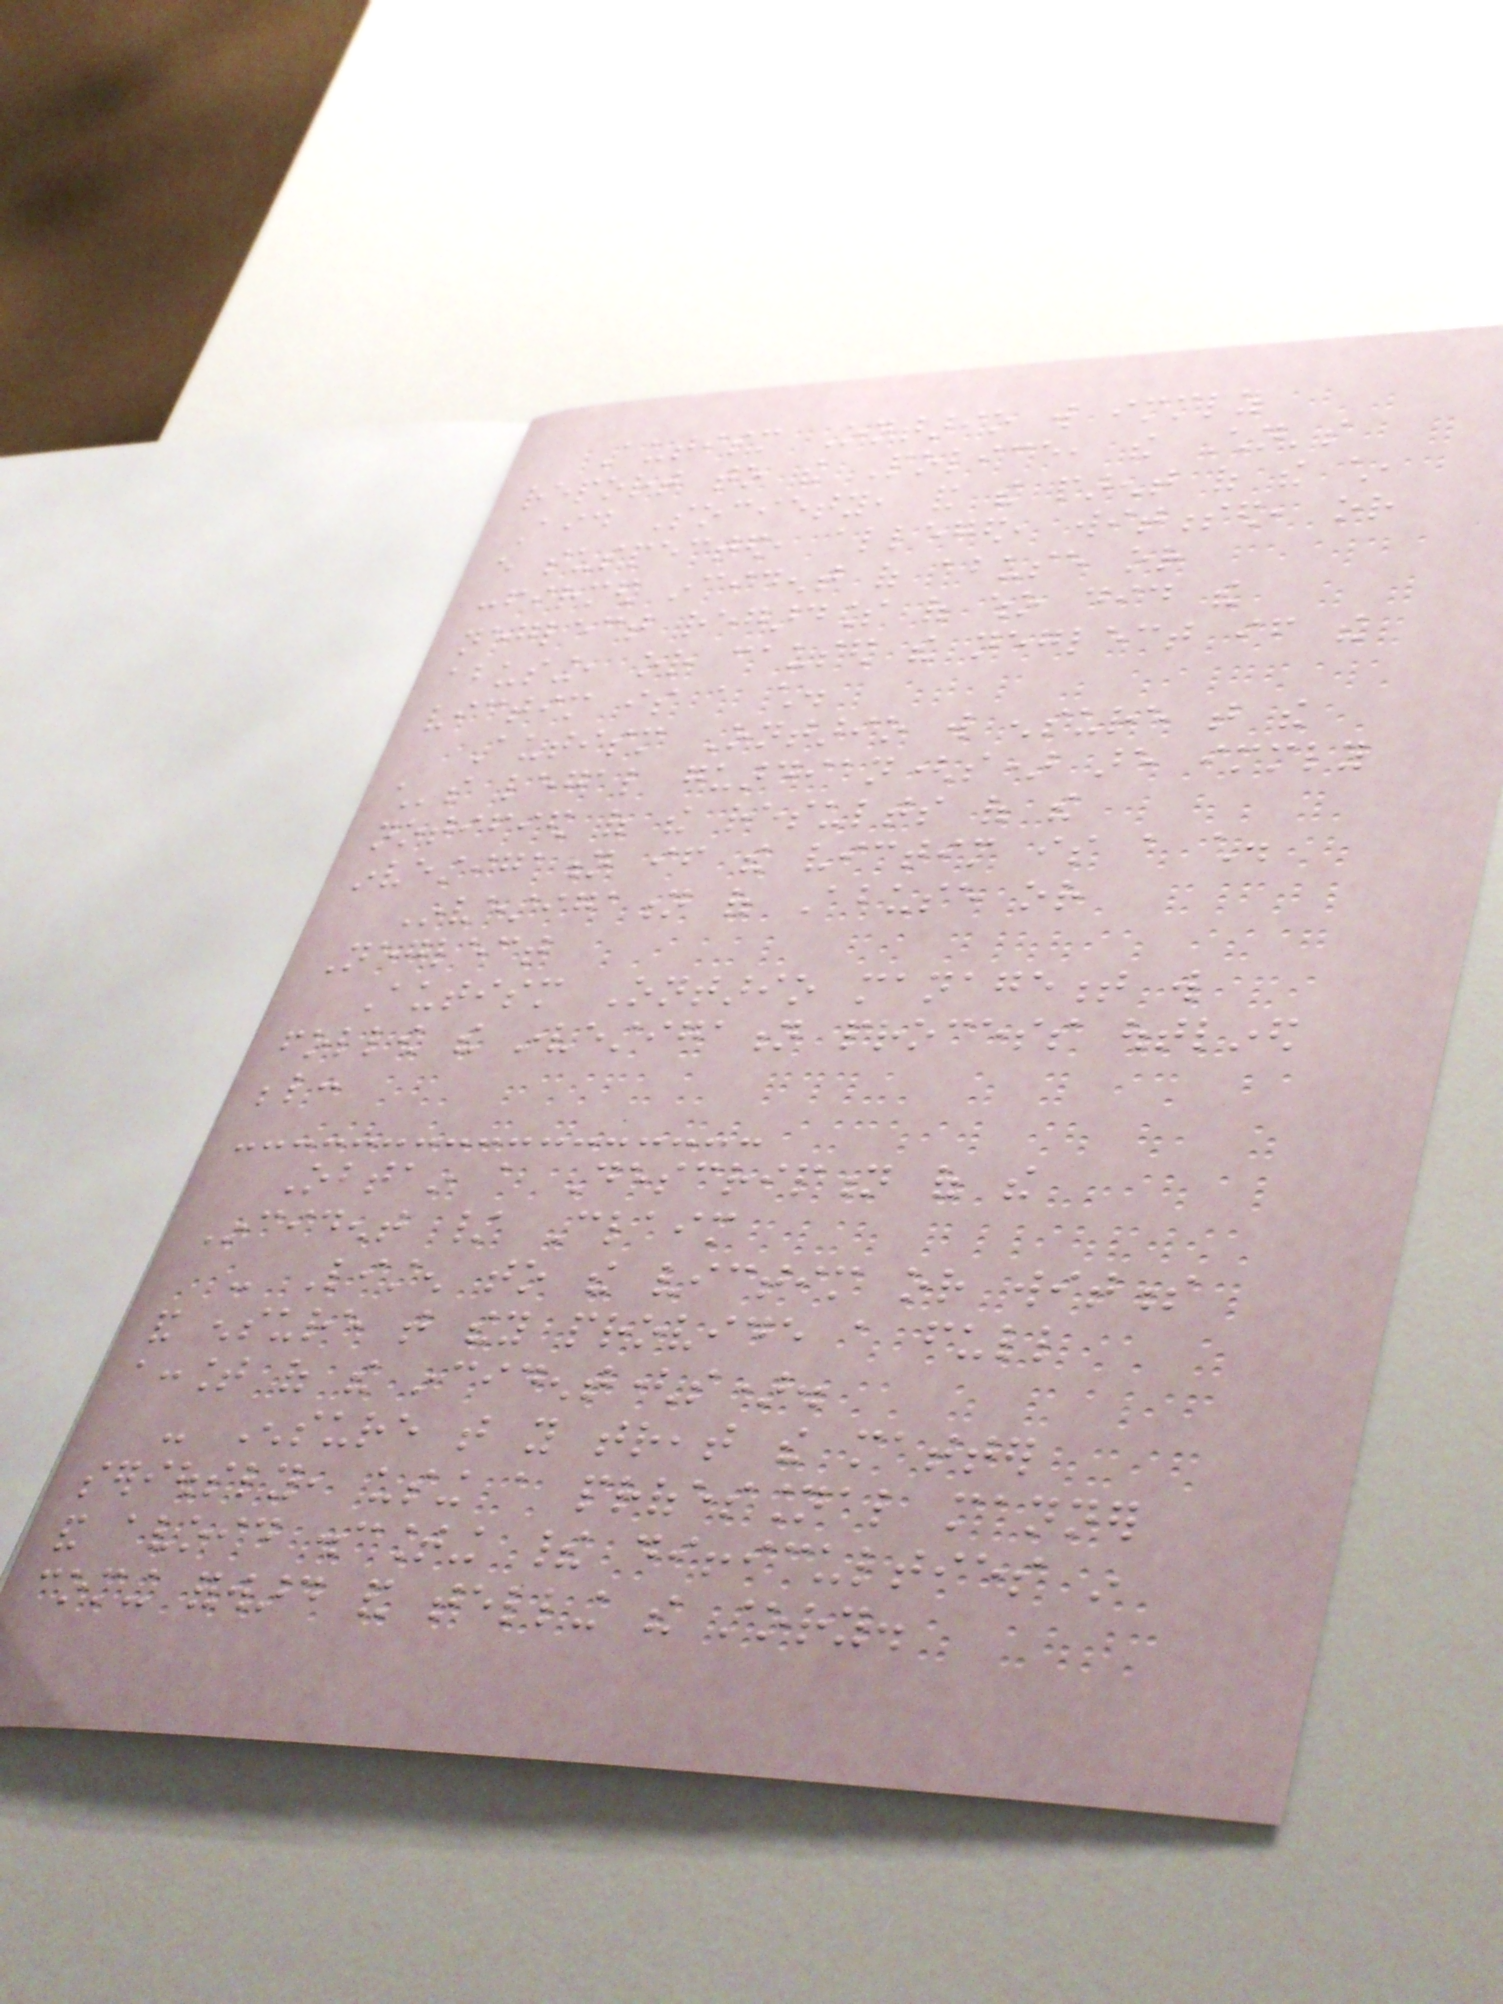Autism Ontario will immediately
report to the Police, the Children's
Aid Society, and the parent of the child,
every suspected, alleged, witnessed, or
confirmed incident of abuse or
neglect regardless of who did the
abusing, or caused the neglect if the
victim is a child.
Autism Ontario will ensure that the
child's legal guardian(s) are immediately
notified of the results of the
investigation if the victim is a child.
Investigation of Abuse or
Neglect
Autism Ontario management will
follow the investigation process outlined
below:
Obtain a Description of the
Incident / Claim
- Listen to the victim or witness
and ensure that they provide a full
account of the incident(s).
- Ensure that you treat the matter
seriously, using a professional manner
and avoid discounting their difficulties in
coming forward and telling the story.
